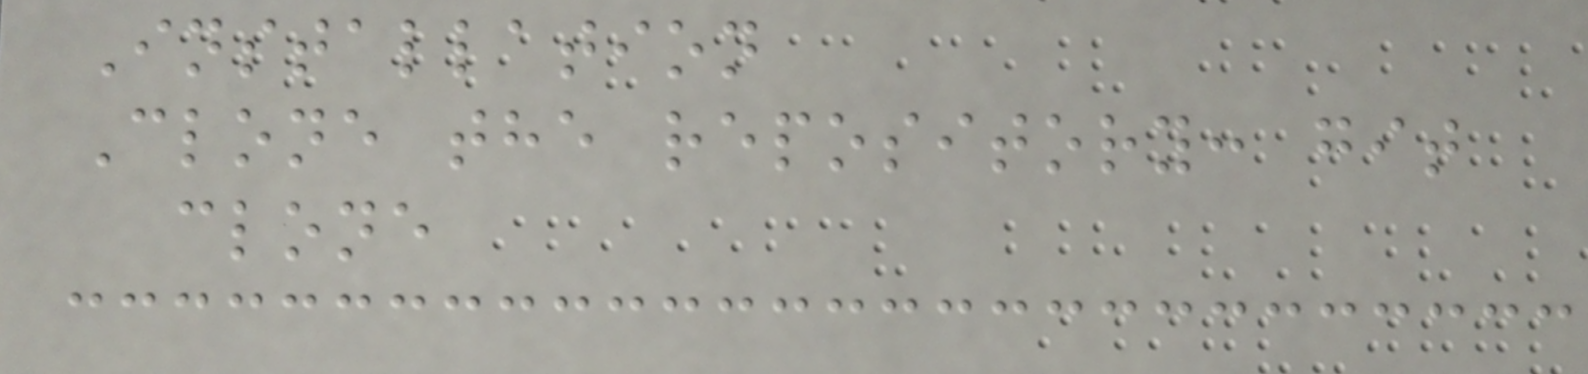Installation
Clone the repository: git
clone
